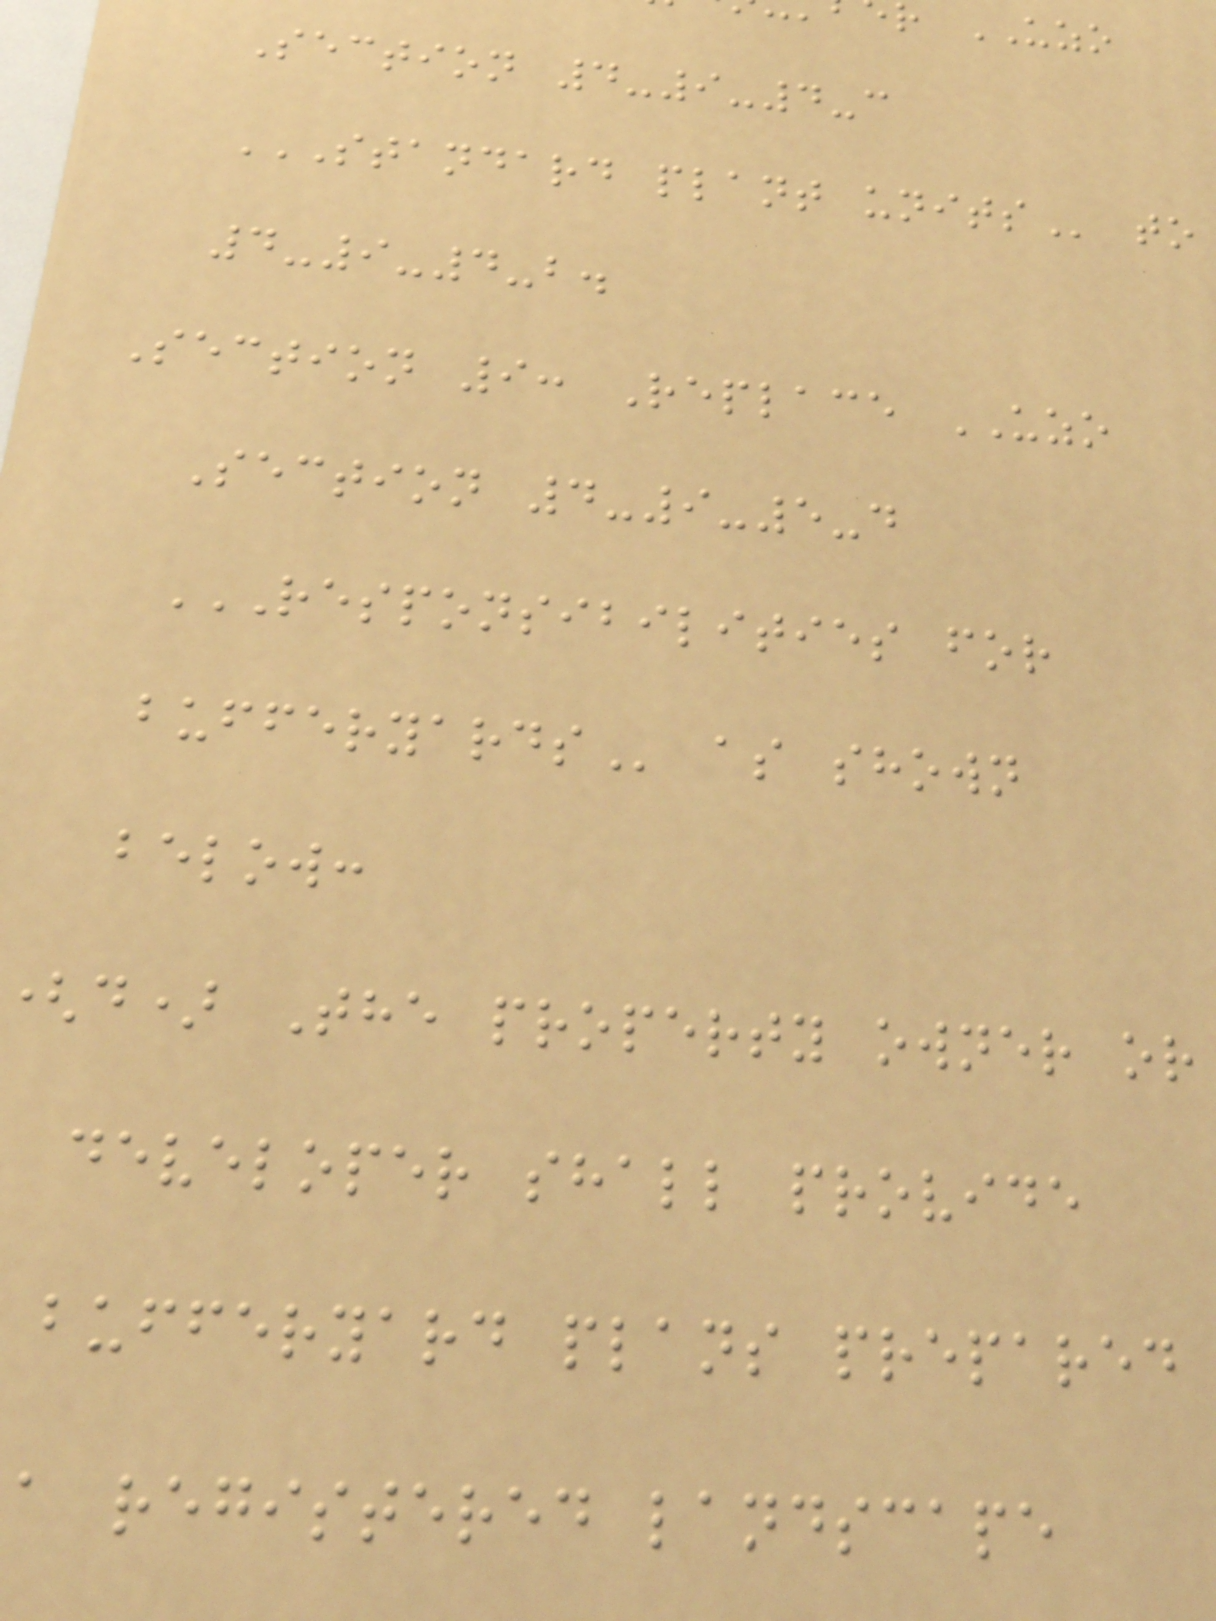r UZO
Section 4-9-4-c
STANDARD PLANT UNITS to
4-9-4-b.
Section 9: Replace UZO
Section 4-9-5-d
RESPONSIBILITIES FOR
as shown
below:
d) The property owner or
developer shall provide
bufferyard plans prepared
a registered landscape
